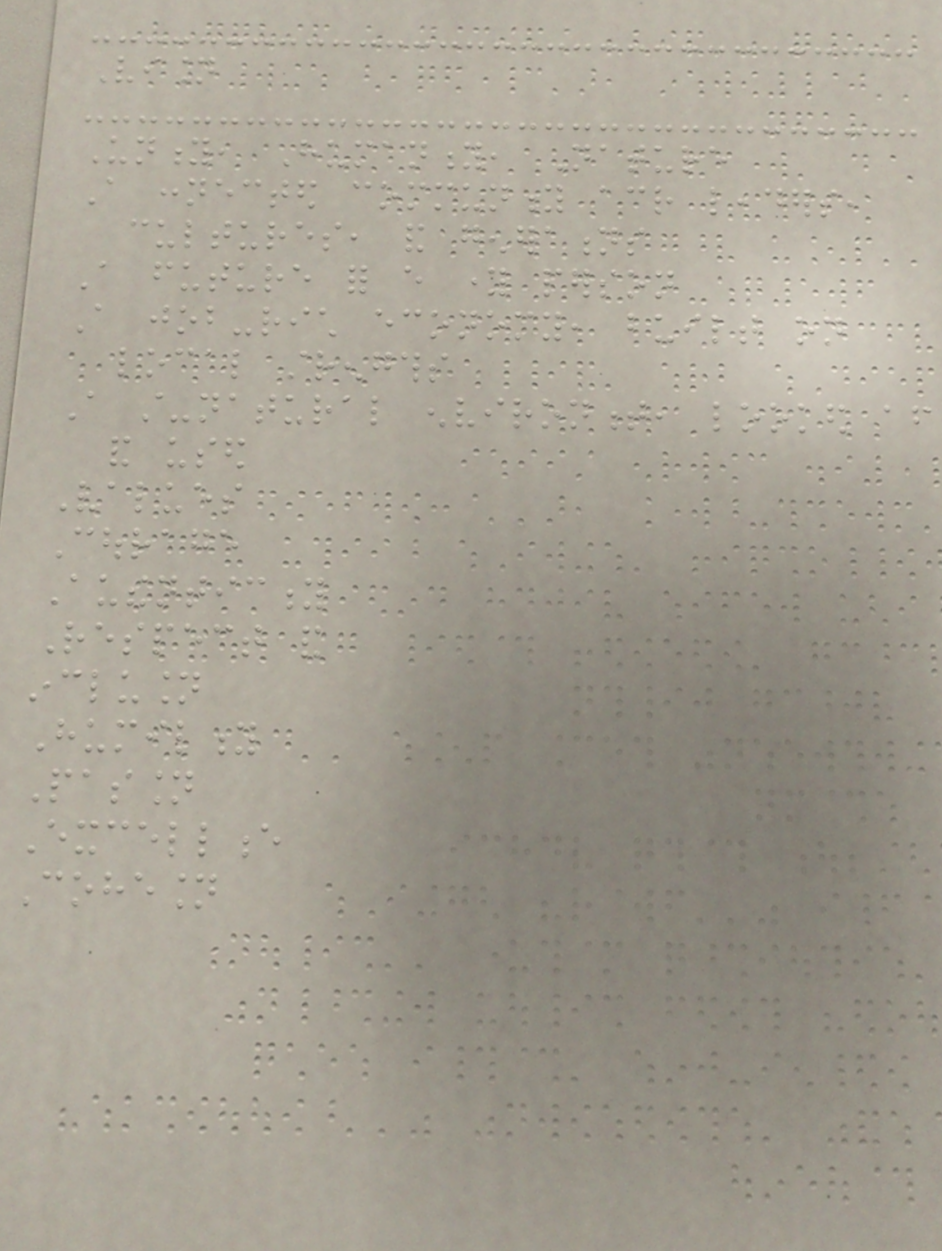Vision
Unity, Humanity, Nature
A connected community across leaders,
cultures, and generations
A future for every young person
A job-rich economy, built on
local strengths
A still-natural environment, looked after
and used
Values
Courage
Authenticity
Respect and
inclusion
Humility
Passion
Excellence
Cohesion
